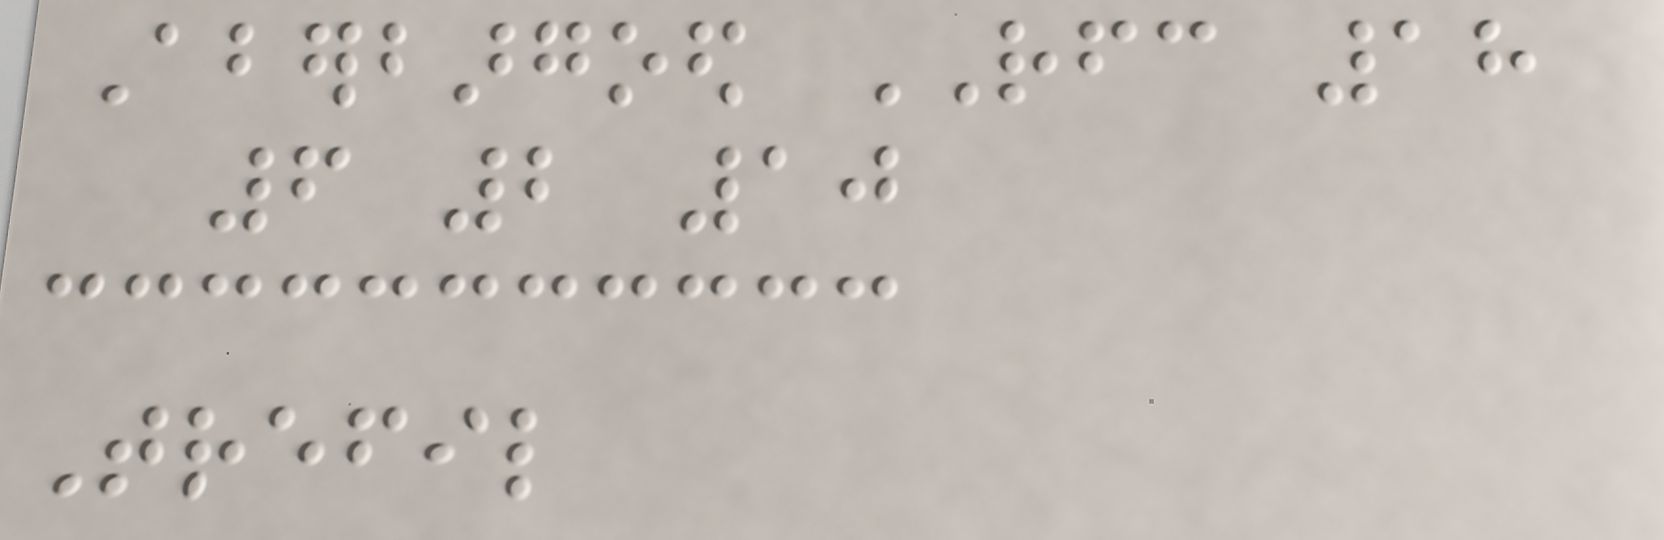Aberbargoed RFC 18
6 2 10
Trefil
